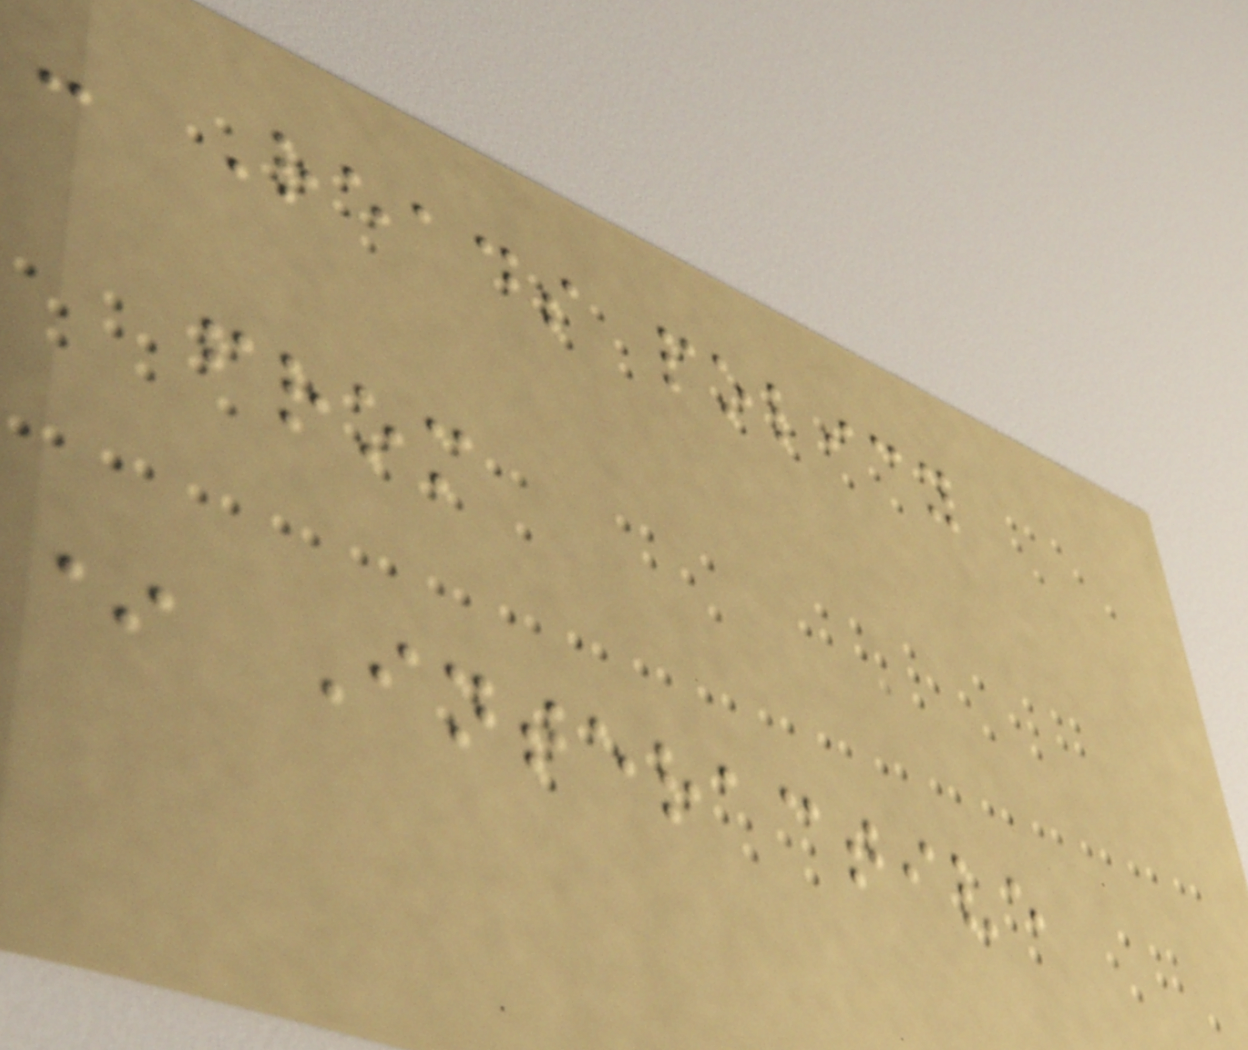- Reads policy
from
* Interactive
